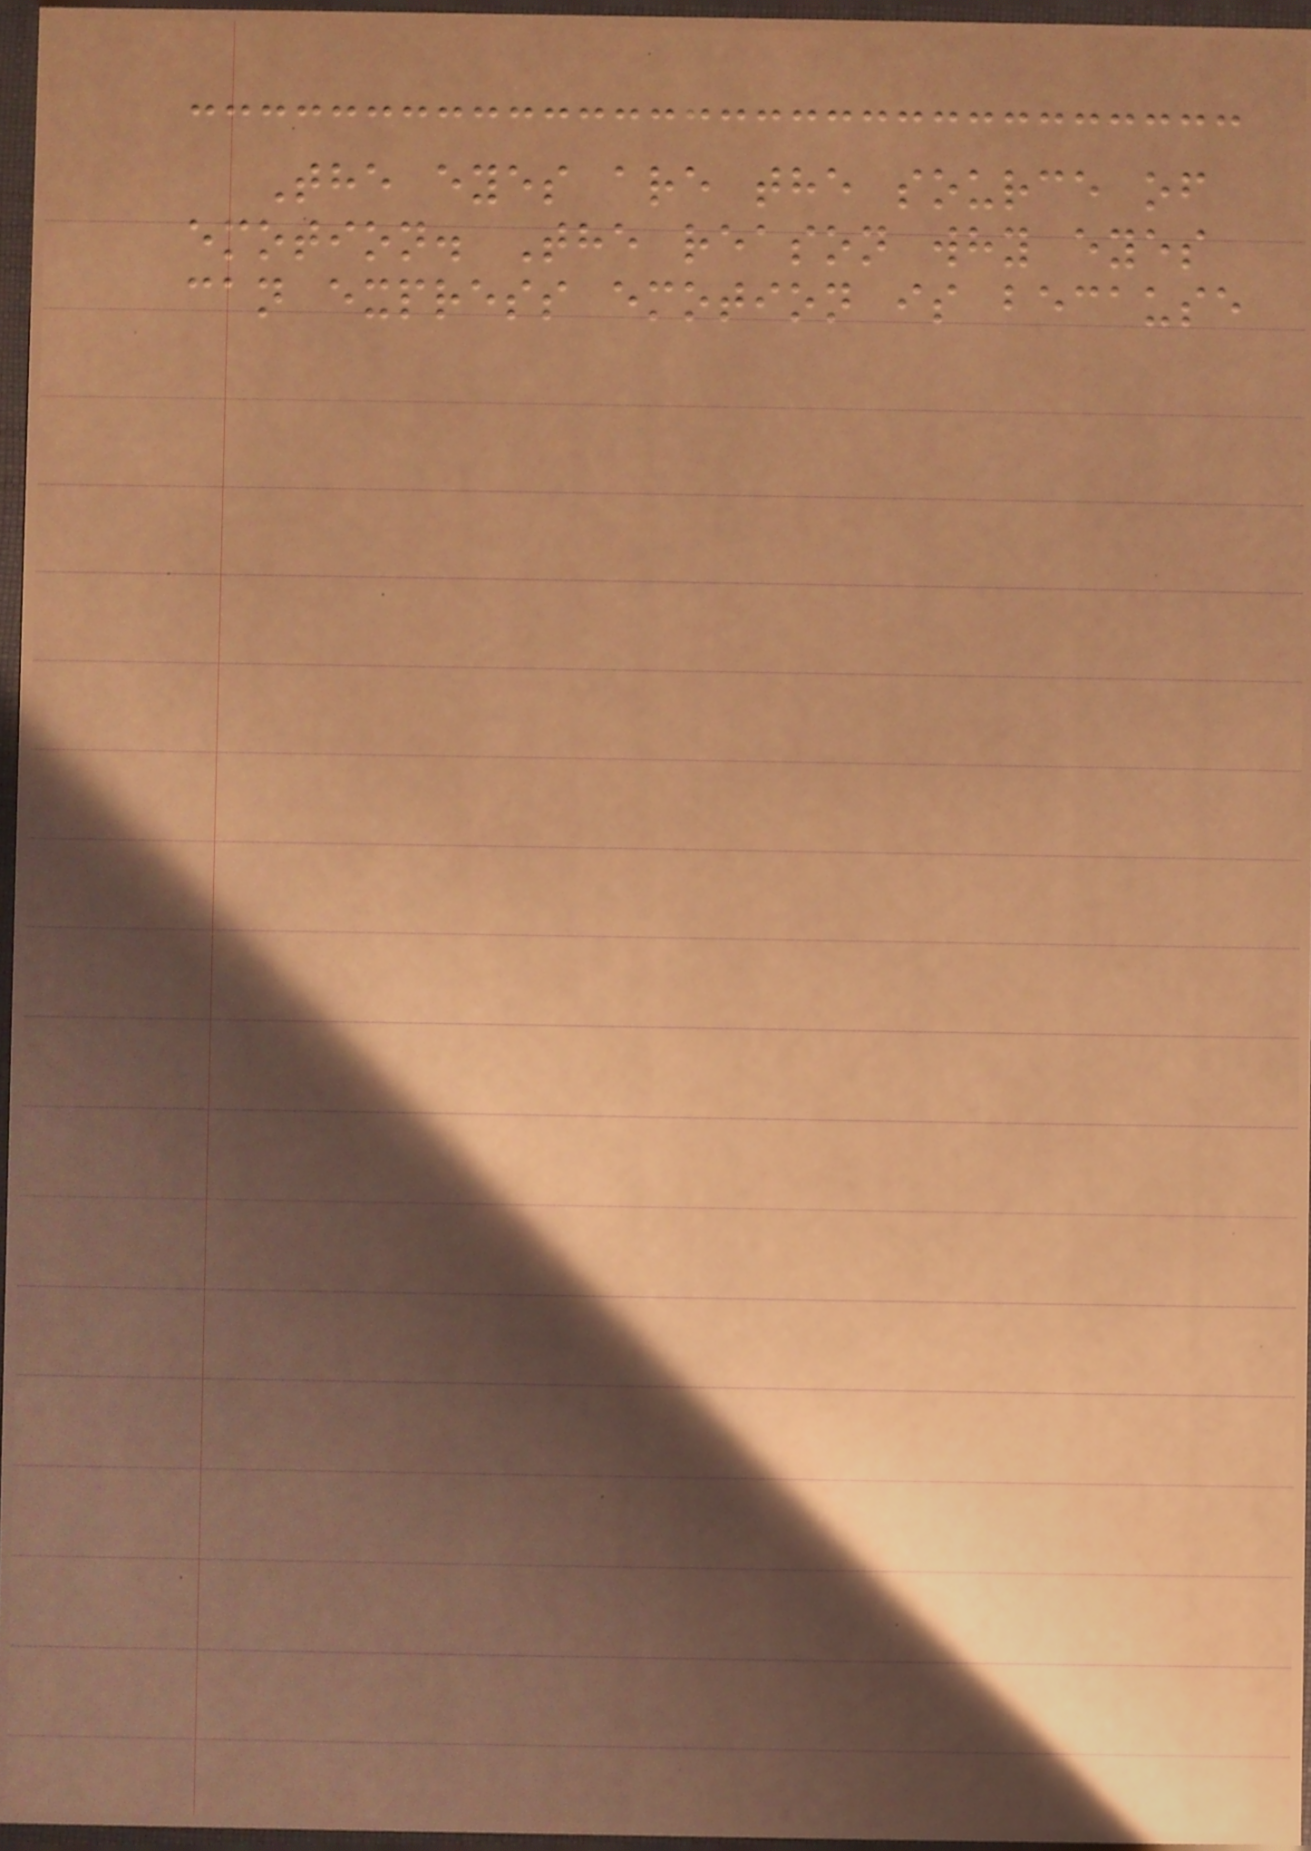The eyes are the source of
emotion. The reason why eyes
can express emotion is because
